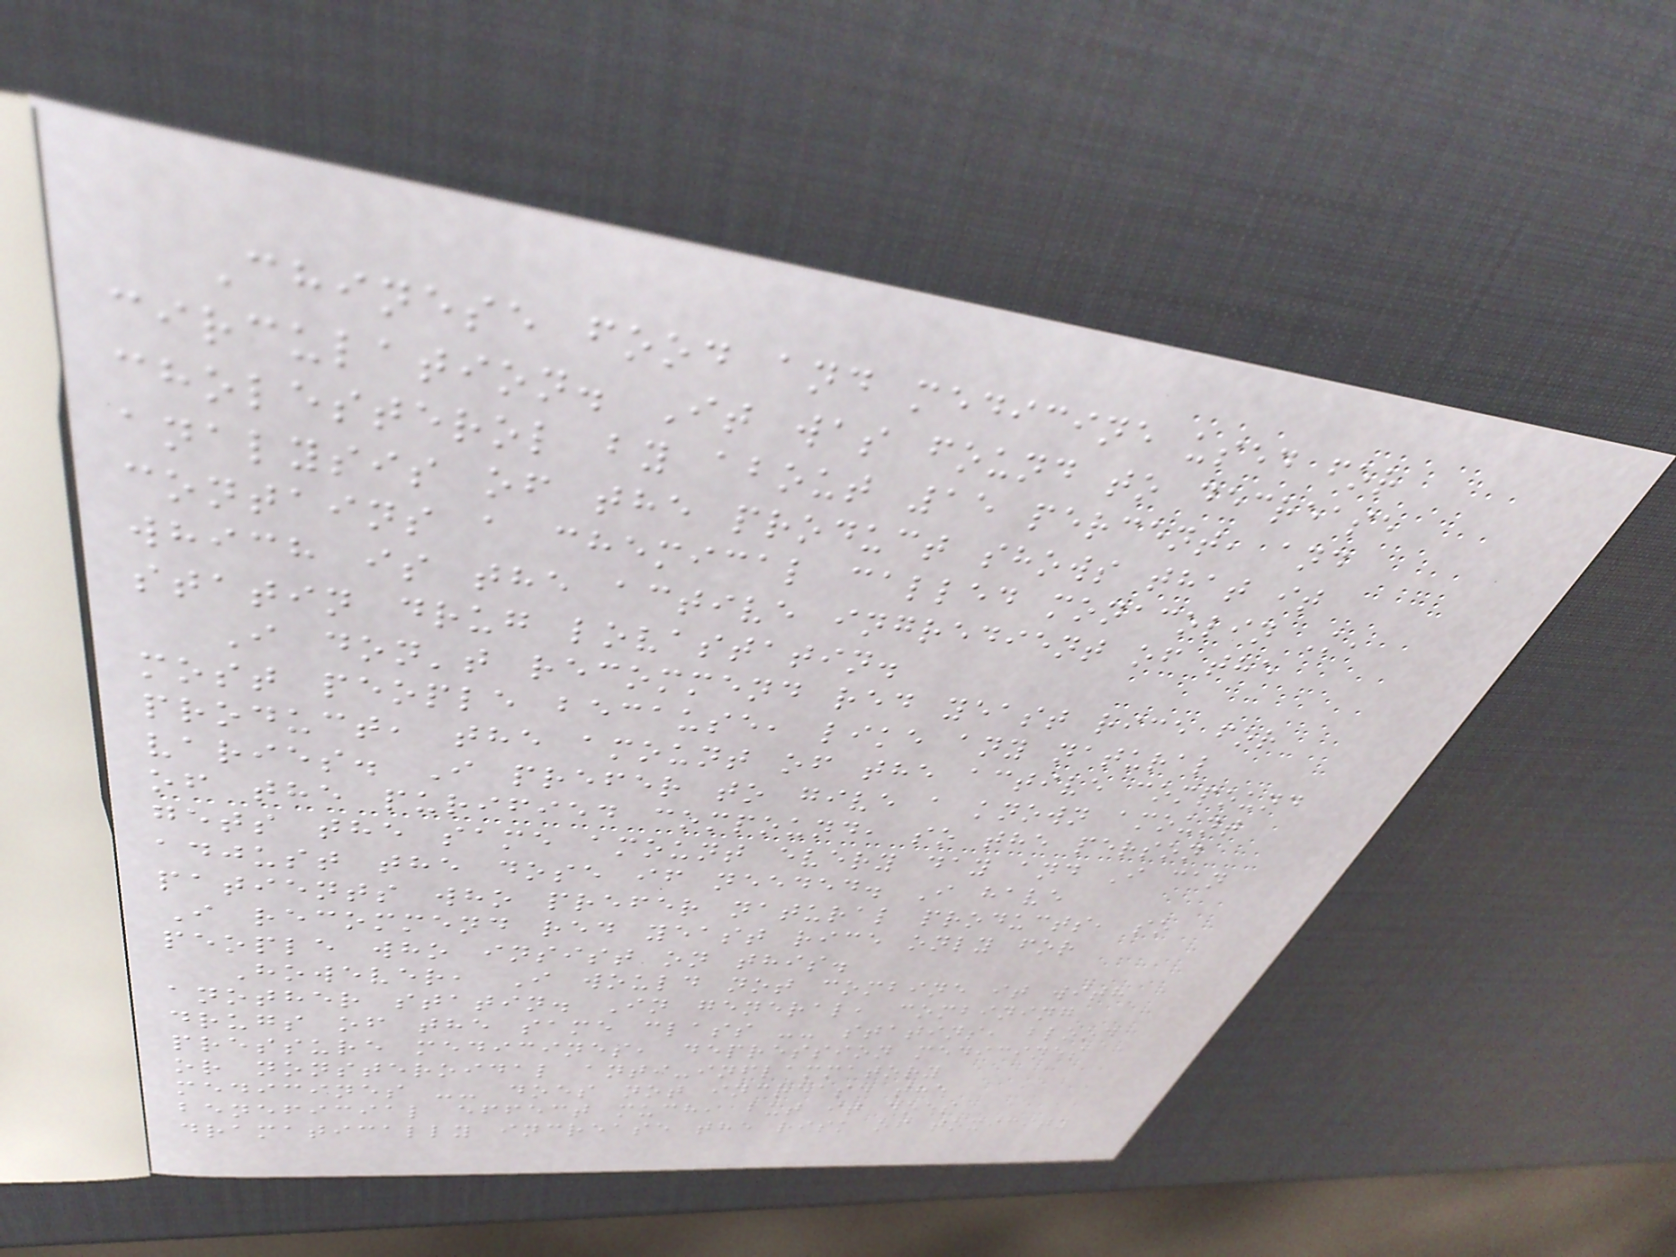Chinese food and medicine used for
circulation. It was found to decrease
cholesterol by about 15 percent, and
analysis of the product shows that it
contains a chemical called monacolin K,
which is the active ingredient of the
statin drug lovastatin.
I don't recommend red yeast rice for
most people because, like any natural
product, the amount of the active compound
varies. I prefer to give a known amount
of the purified compound, so the person
gets the same amount every day and I can
adjust the dose if needed. I have
patients who prefer natural products, so
I recommend red yeast rice only for
people who insist on this.
However, I would not combine it with
another statin. In general, combining
drugs of the same class -- statins, blood
pressure medicines, depression medicines
or nonsteroidal anti-inflammatory
medicines -- does not increase the
beneficial effect much, but it does
dramatically increase the risk of toxicity
